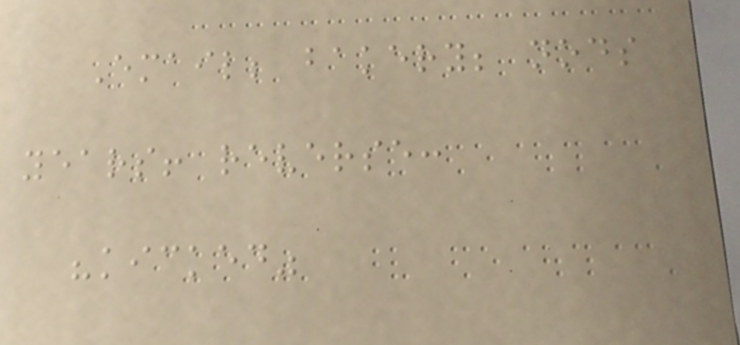Email; bakery; nods
years! reverse:
"kicked"
